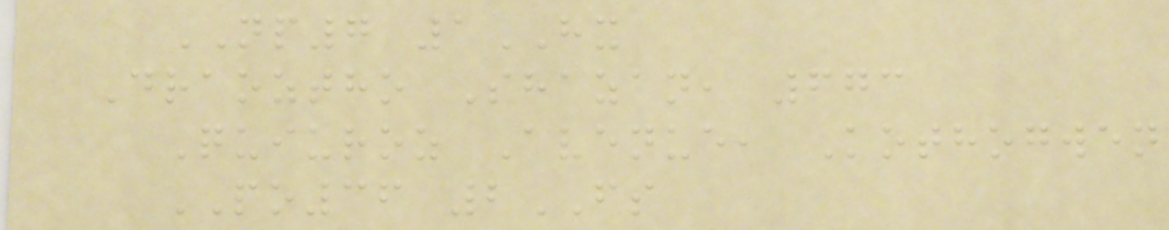NP7 1HX
Draoztho Shazan, 673
Quiuroz Avenue, Kothogwen
PO36 2FS
